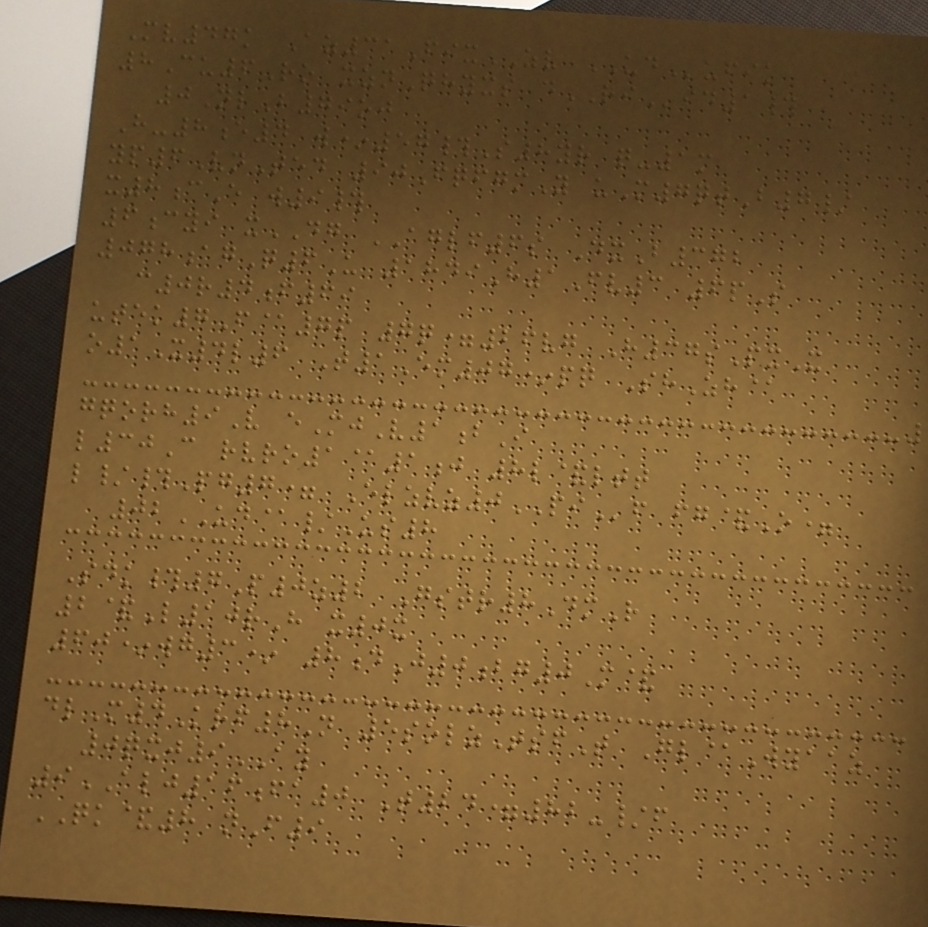Mv47k Az31FixZV UDufik
8Cu6Ro xznQhyxs dRIid1#
0NlB79oj
H-8e4 w*57#S8yr q-1m
yp6VnTed 90FqfgmY uM7qtB7/
x8cE w9#
6cyi xDG AGLF6s DxB372
078agQ6U 1849H1Fv3 6pS
c0r4f69
utek7F@7p 7q=26vg H37sPxX
o1X4l6 T1Em07*pq ShZh@
gqorh9V eMjV1bI
l30C rvro1@1j 8l&ltt
l/#Pg7= Elzvz0PIf fg&O=
02UD@/Us8
Sdk#7P0z2 Gstr8DmR
2&L10rH x0x
60*wg3* 8dJ0bg0M&
dlM4Krf8N 5solzTsfT Gl@Wyaaz
0qxj9AY
9ALJ16fa0 T24=82-/f
QK&8 nF9
